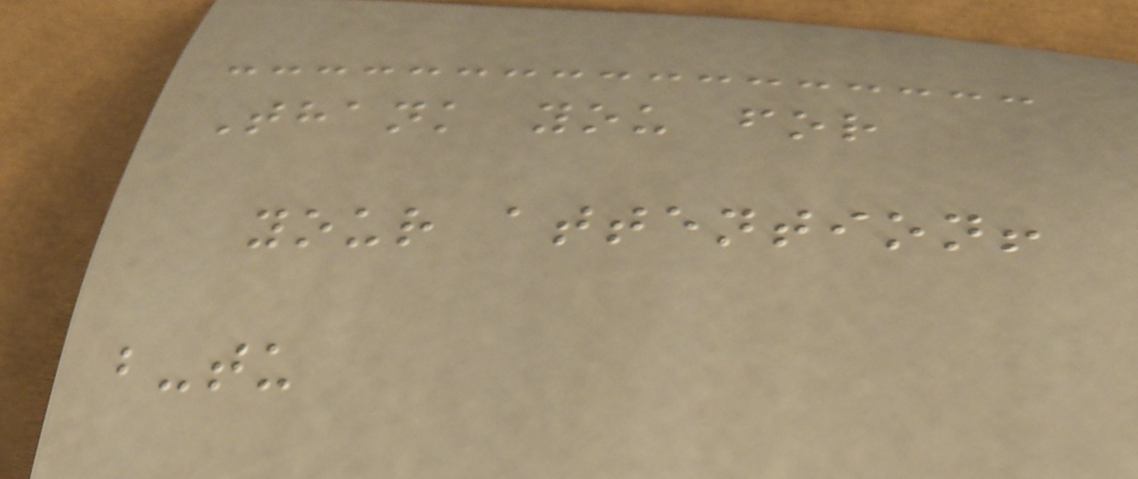Thank you for
your attention!
b-tu
